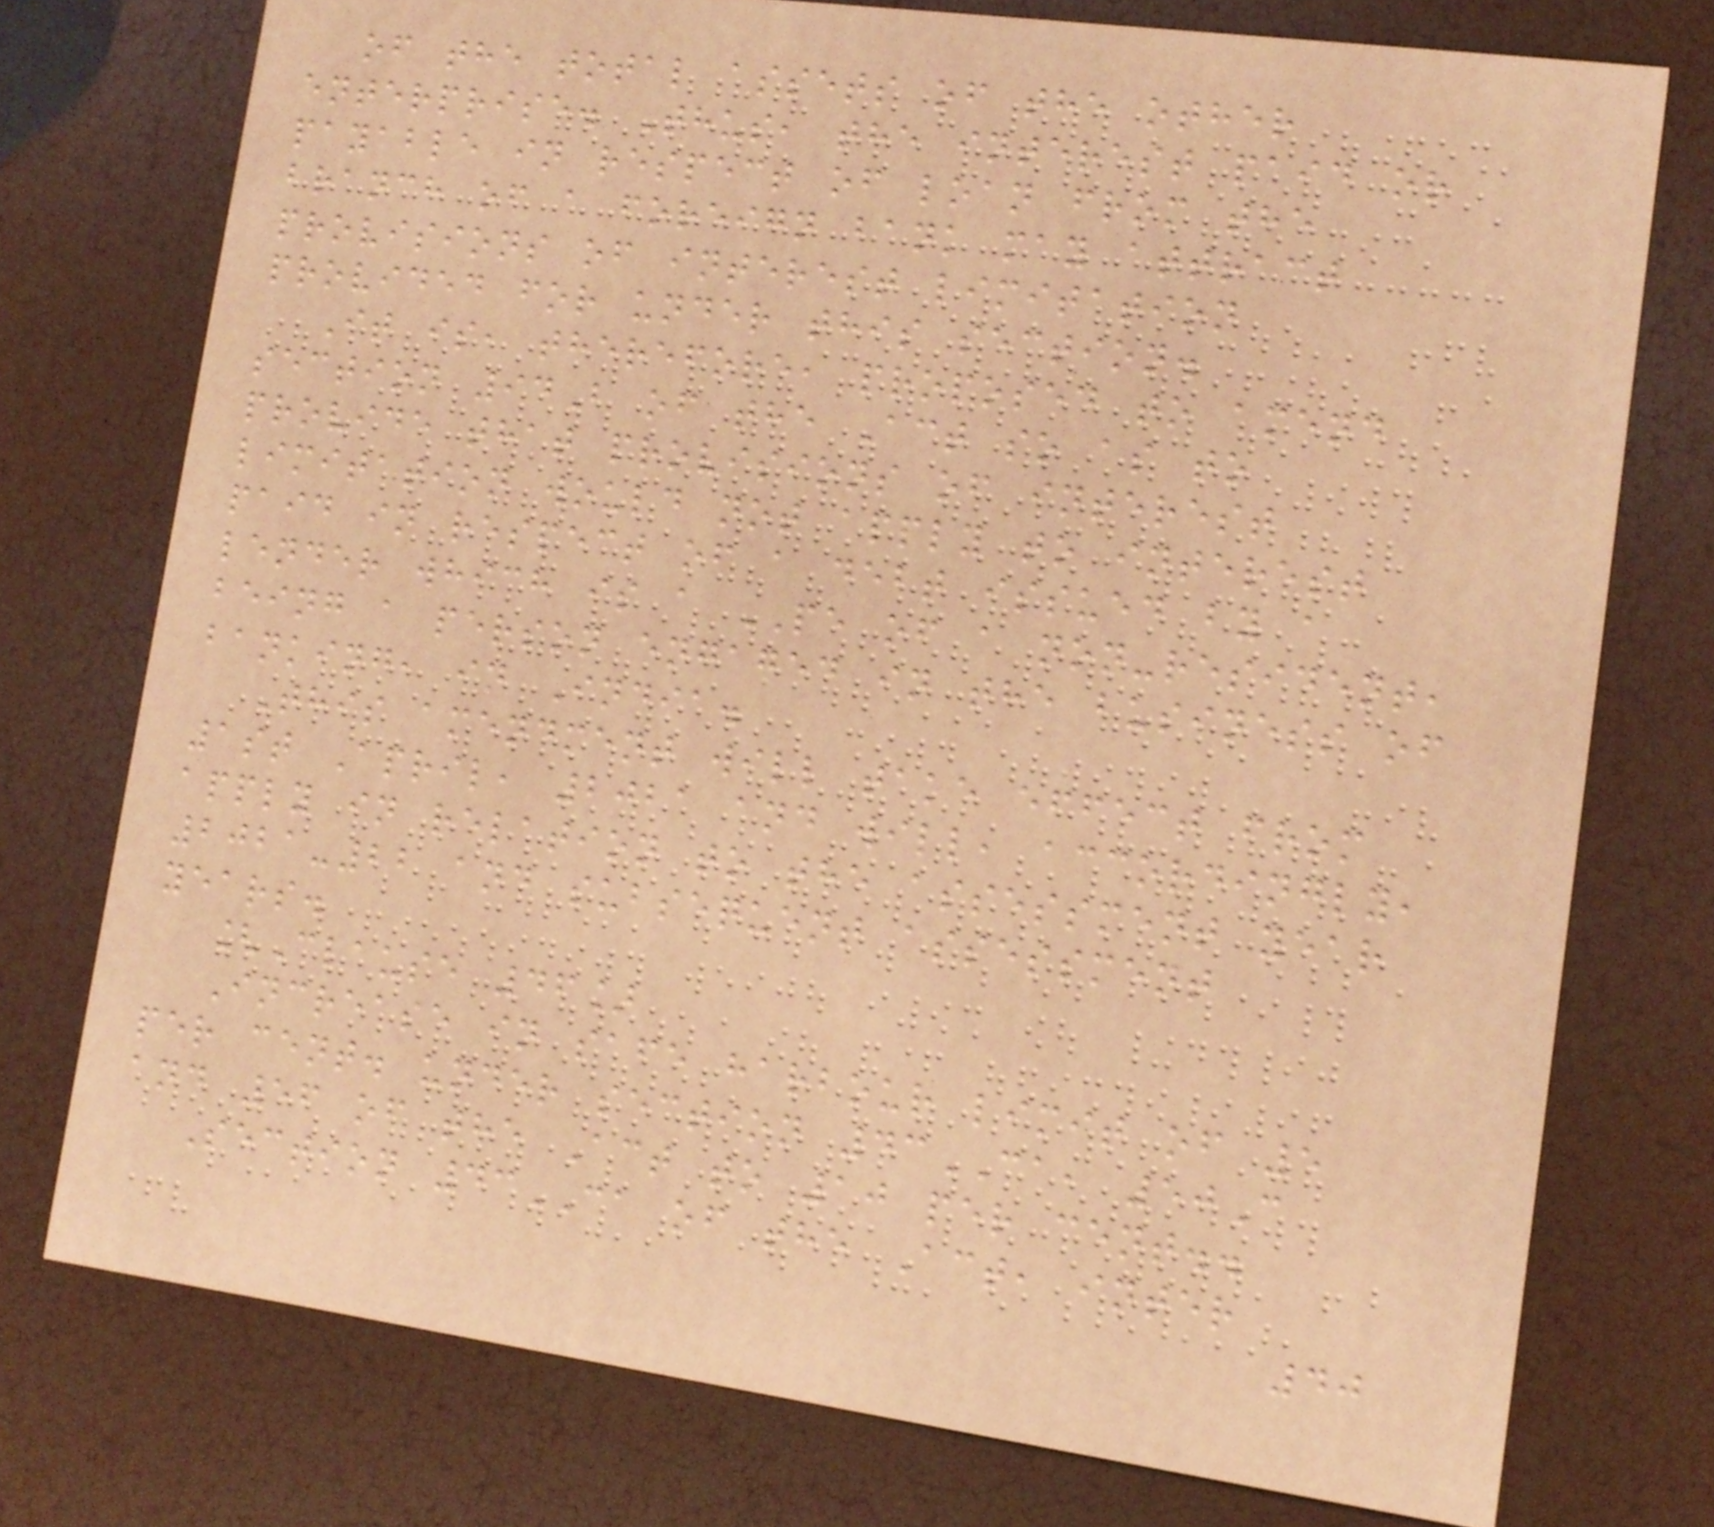of the total assets of the other
enterprise. Thus, the interest paid or
payable in respect of loan from the
branch of a foreign bank may attract
provisions of interest limitation
provided for under this section.
It is, therefore, proposed to amend
section 94B of the Act so as to
provide that provisions of interest
limitation would not apply to interest
paid in respect of a debt issued by a
lender which is a PE of a non-resident,
being a person engaged in the business of
banking, in India.
This amendment will take effect from
1st April, 2021 and will, accordingly,
apply in relation to the assessment year
2021-22 and subsequent assessment
years.
[Clause 46]
Increase in safe harbour limit of 5
per cent. under section 43CA, 50C
and 56 of the Act to 10 per cent..
Section 43CA of the Act, inter
40
